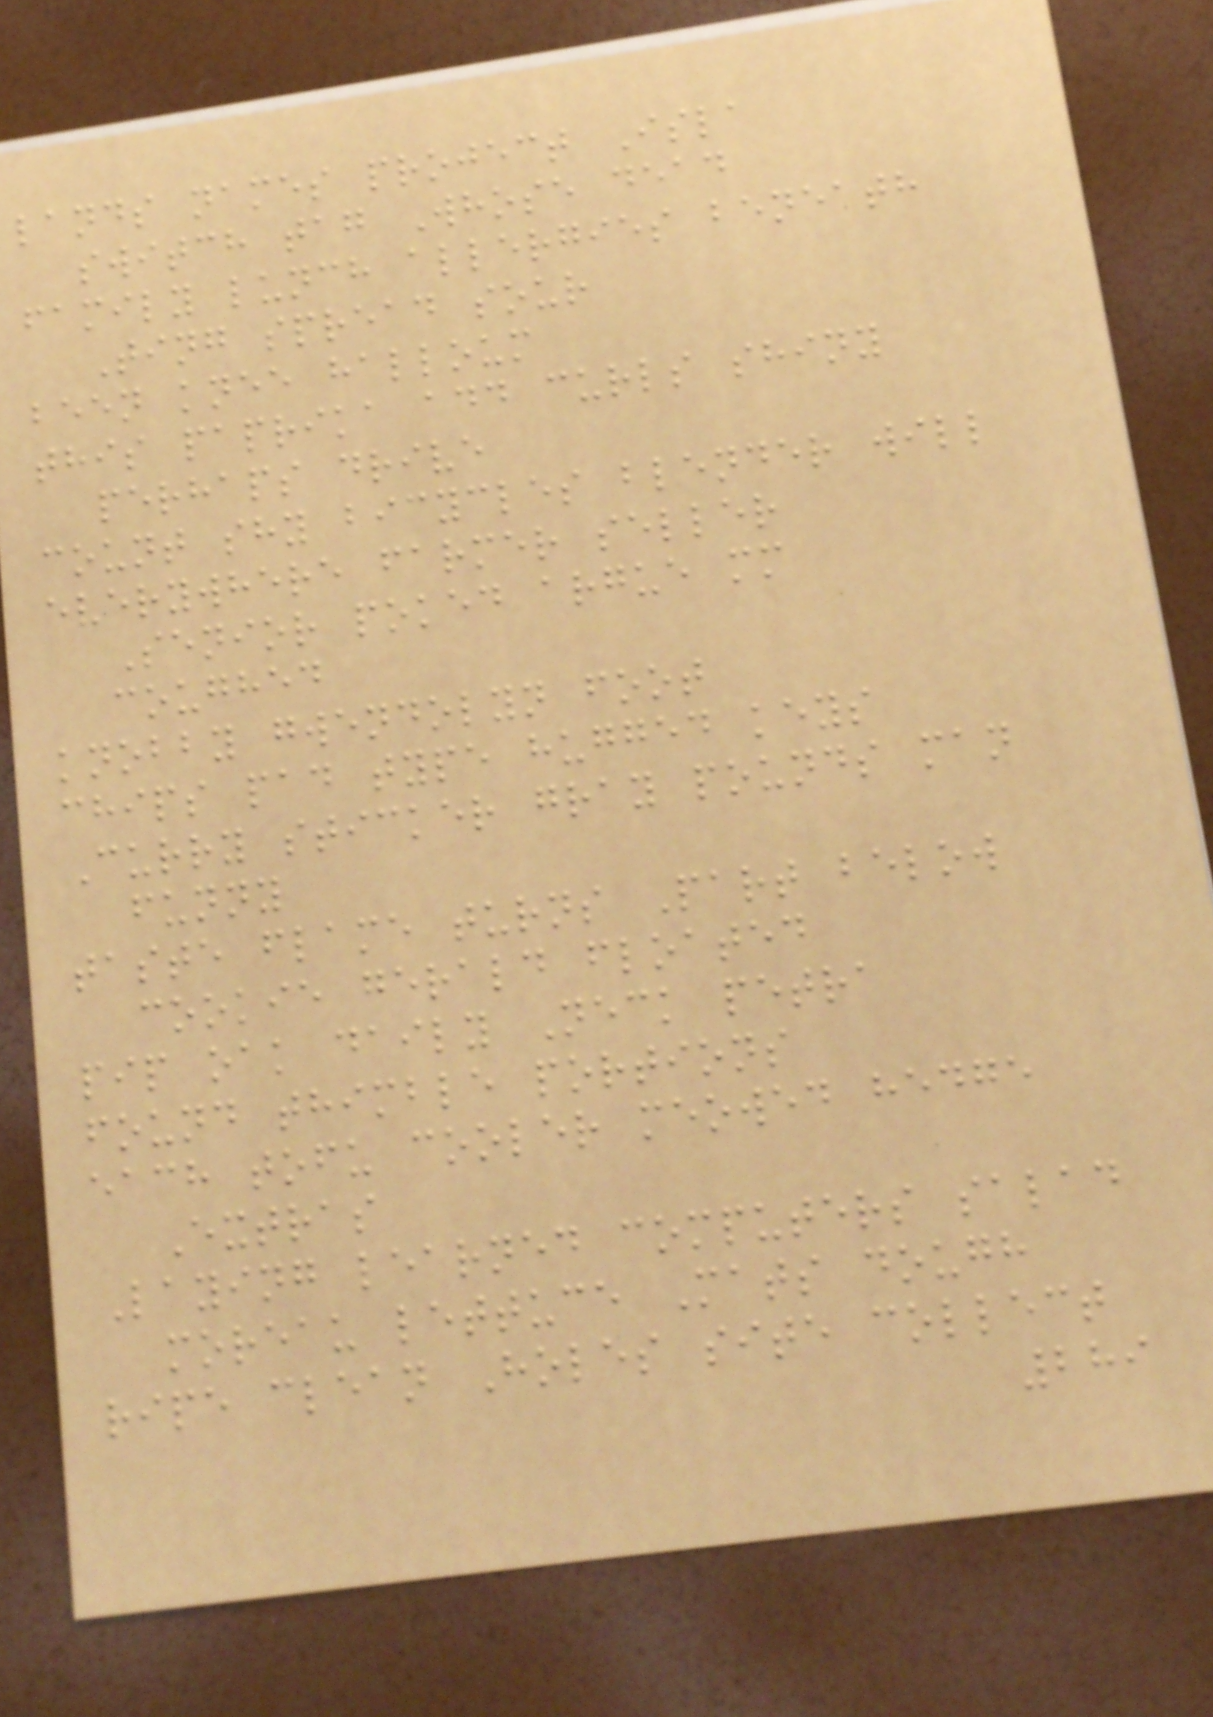lands names project Isla
switch tag Whose dead
family lunch allergies beneath
Ting spread sour
been knee halloum
this paprika add curls shiny
perhaps drive
count shy bicycles blender will
everywhere farmer seller
Senior poked argue mm
coughed
knobby gwendolyn foot
chips pad type hugged keys
Curry sticker gray pounds man
funny
taste flame turns Part below
cookie gerald floated
pip oak daily Neck petra
found thimble portions
each tofu cooler meowed hedge
Extras
Laying learned computers salad
moreau lettuce Mats dough
ripe clean Holes site collect
289
